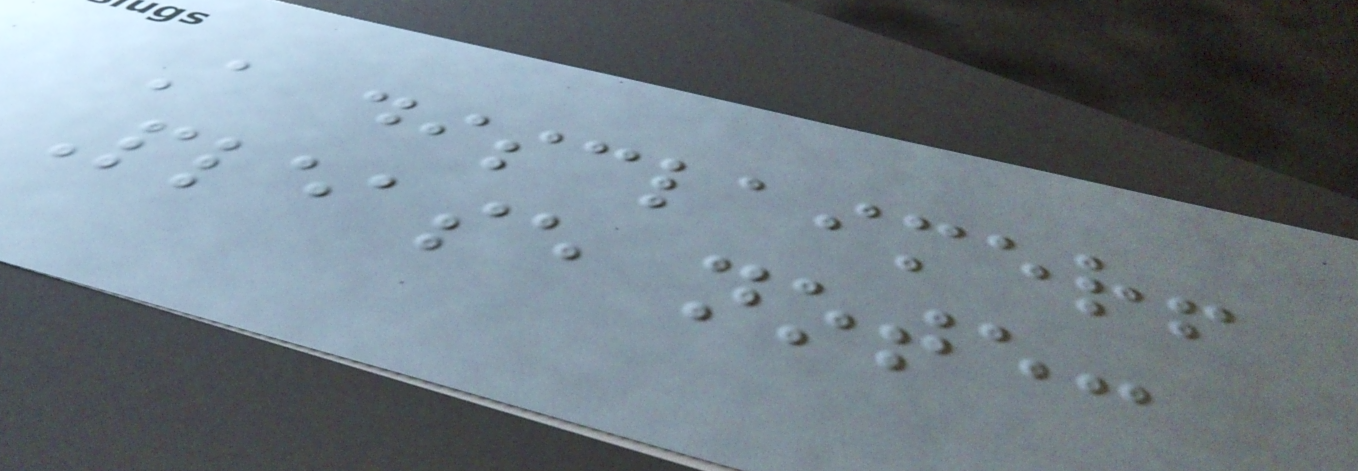A disclaimer!
Please note:
